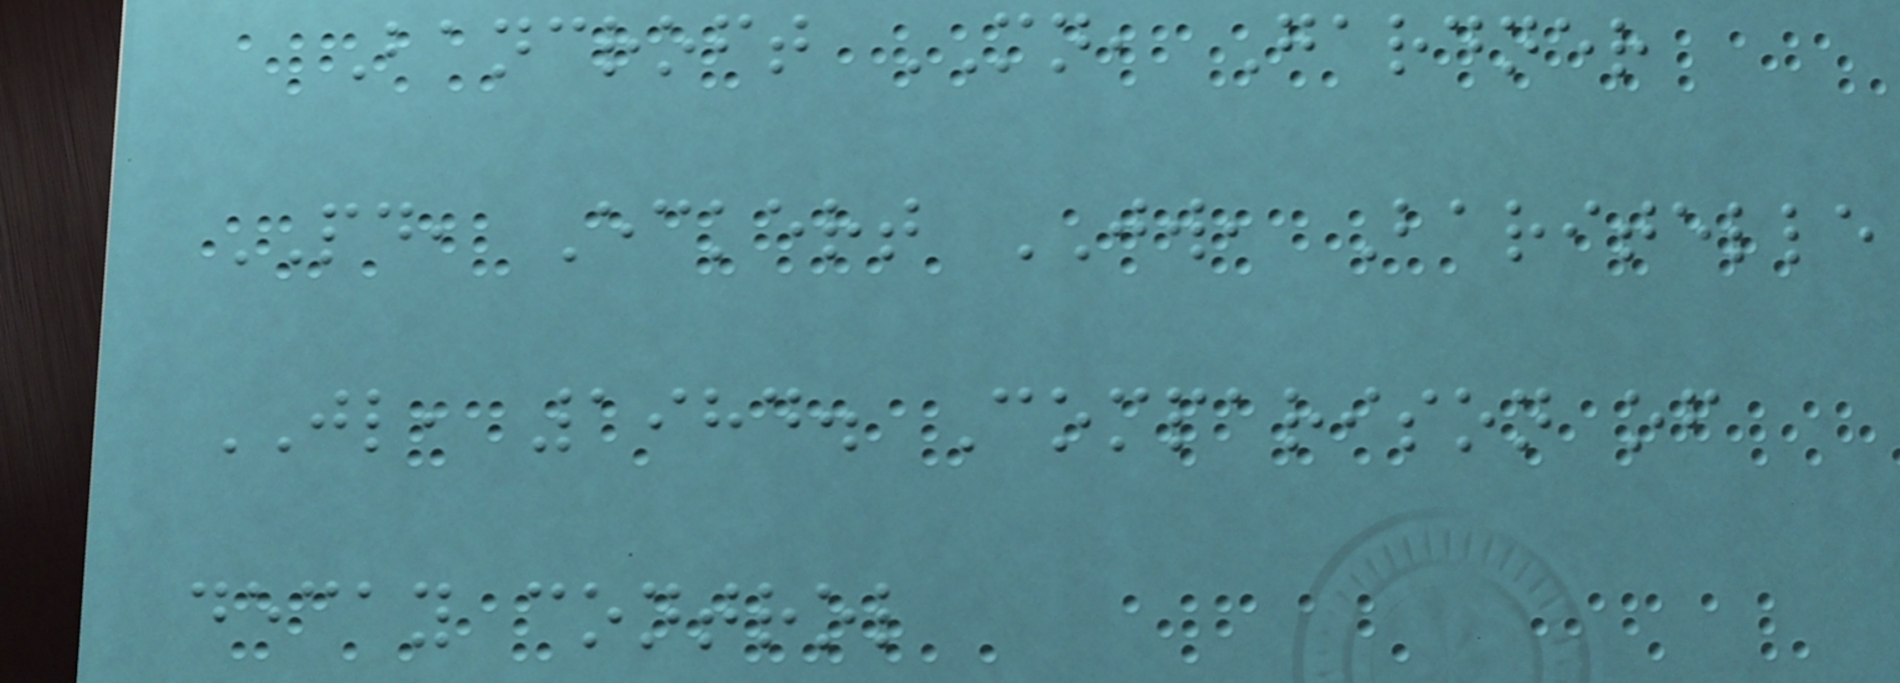Bancroft MN, Gardner
PD, Eckert JW, Baritelle
JL, 1984. Comparison of
decay control
